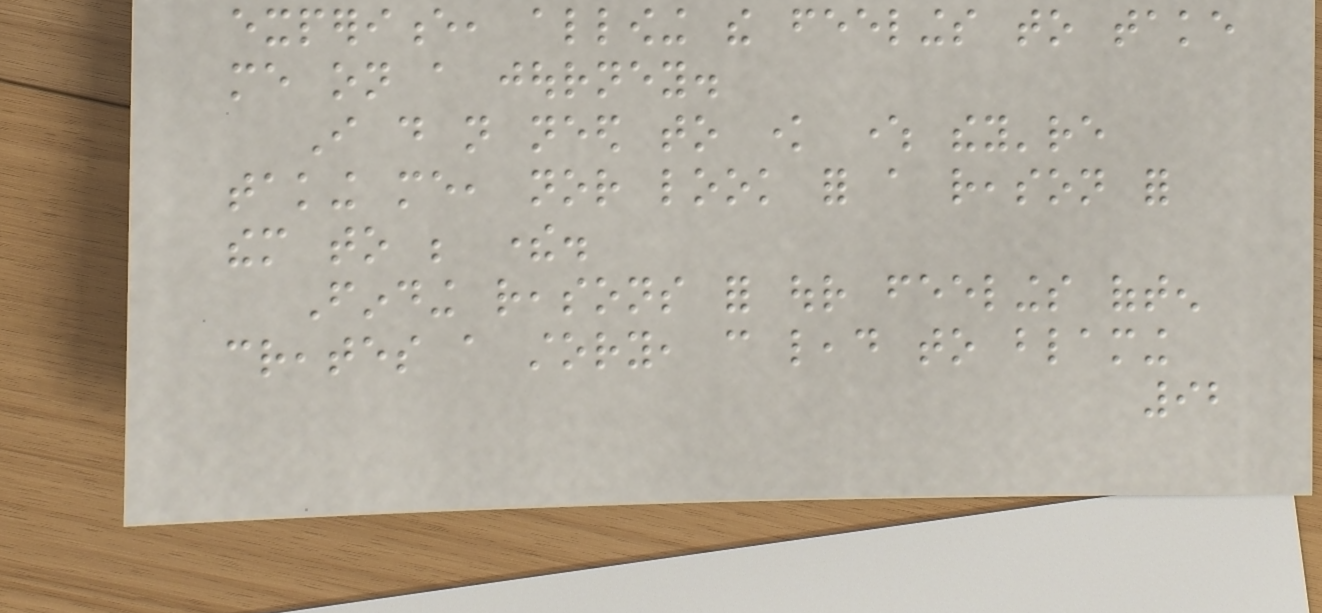experience, allowing the feelings to take
me on a journey.
I do not need to know where they're
taking me, nor look for a reason for
them to be there.
Finding reasons for our feelings often
creates a story, can lead to blaming
92
